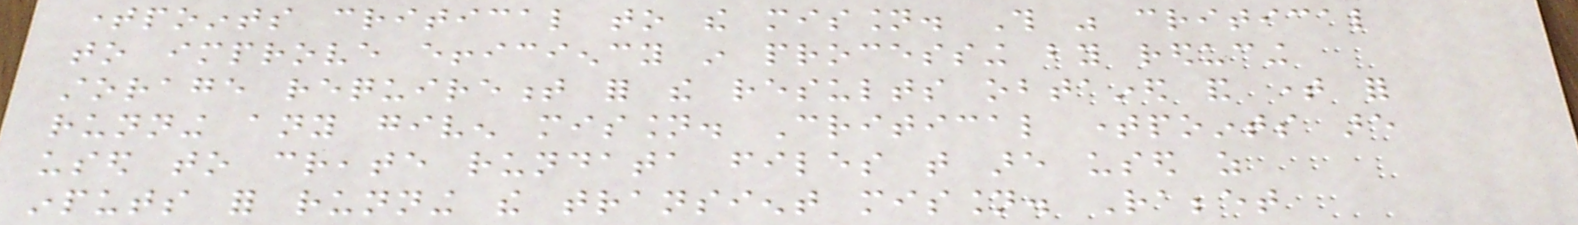timepoints critical to the mission. This was critical
to improve efficiency in processing by reducing
storage requirement for the results obtained and time for
running any given mission. Critical timepoints are
used to create rundata files that are used as
inputs for running the transient mission. Rabbet
